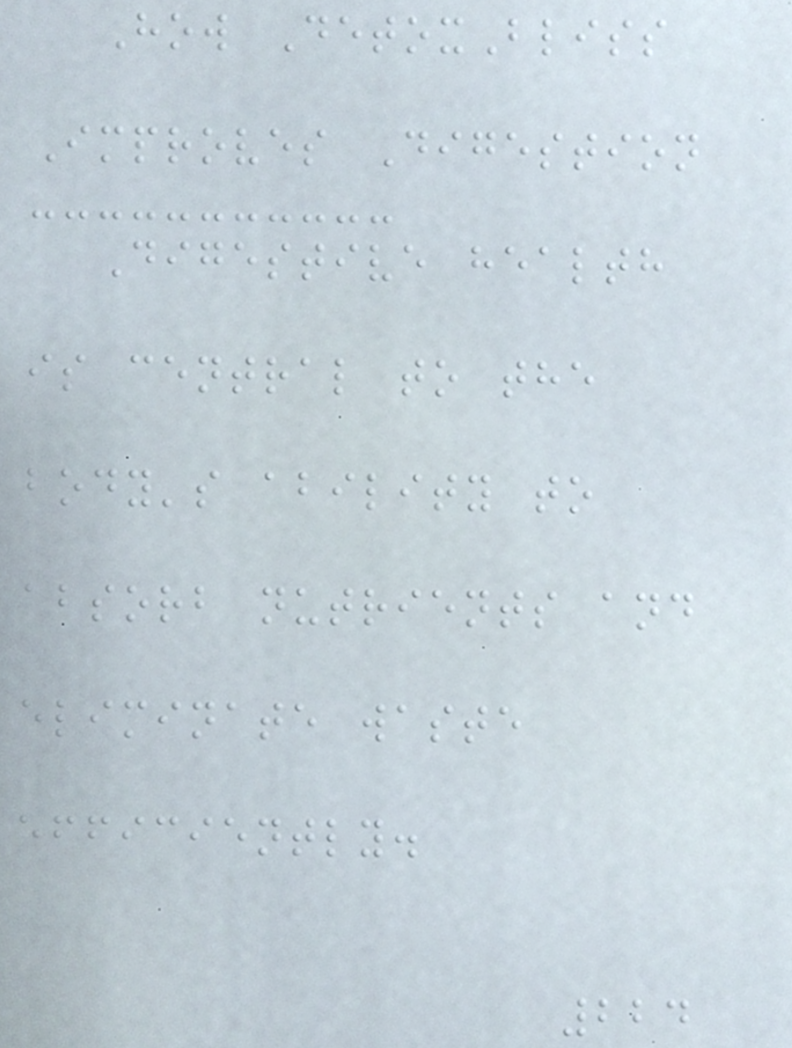How DetoxBliss
Improves Digestion
Digestive health
is central to the
body's ability to
absorb nutrients and
eliminate waste
efficiently.
224
